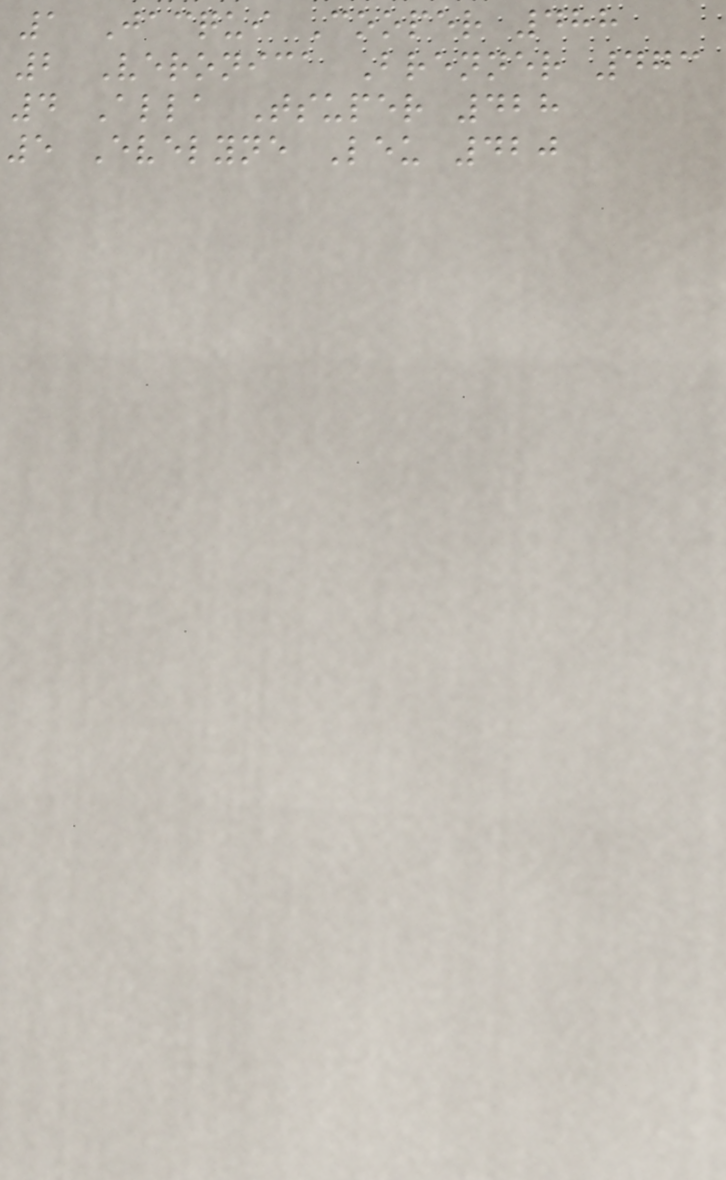1 Jacqui Cooper 488
2 Veronica Brenner 473
4 Alla Tsuper 428
5 Evelyne Leu 420
